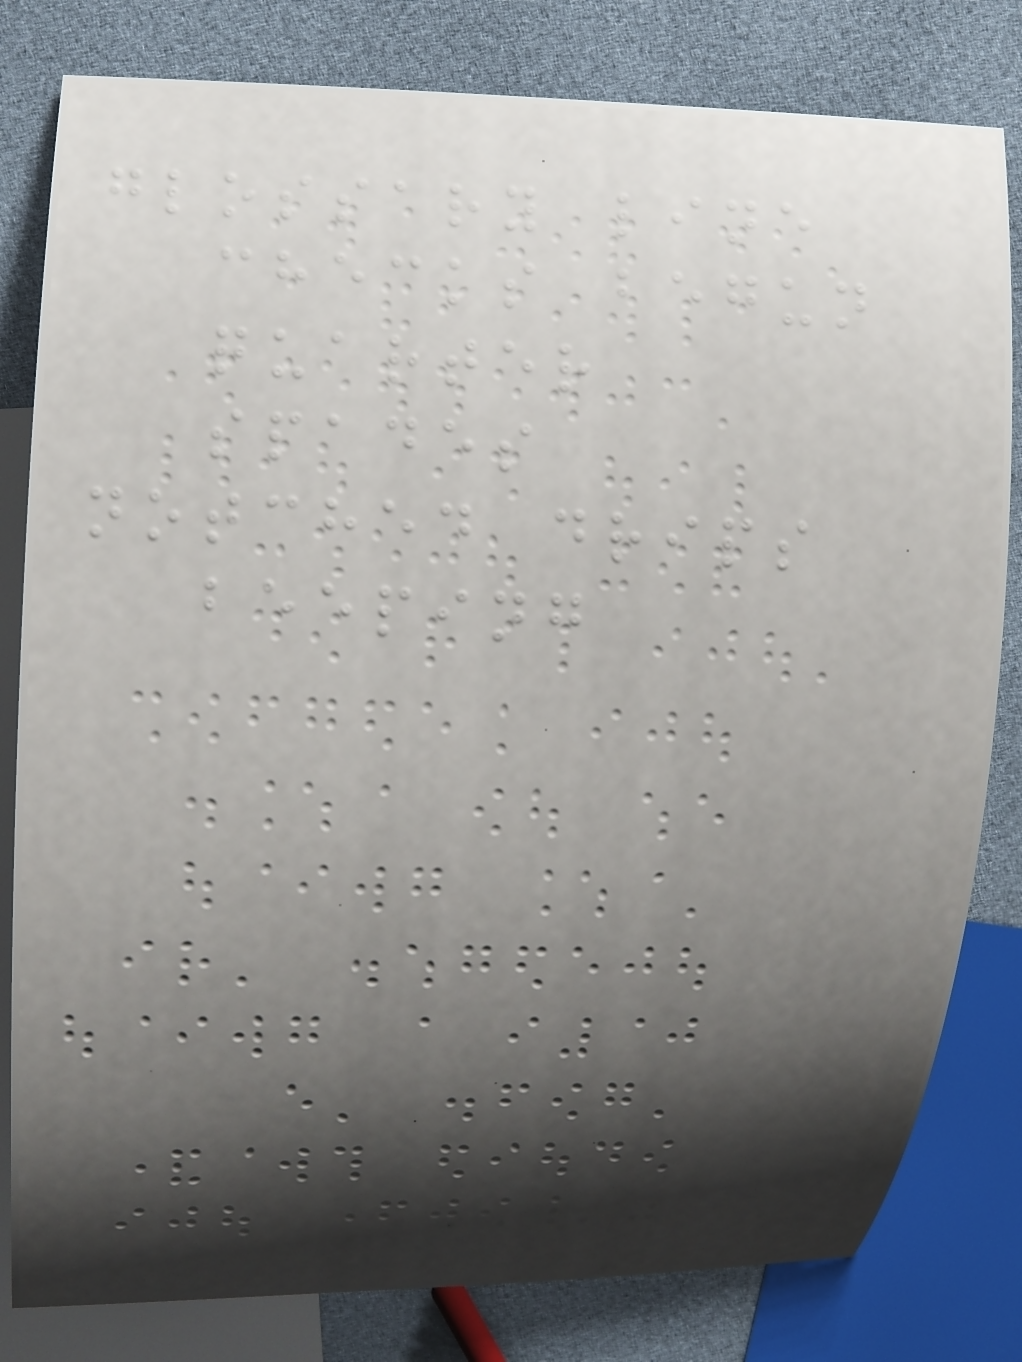glossary line
checks begun
quarter
spades
notched drips
beeping
